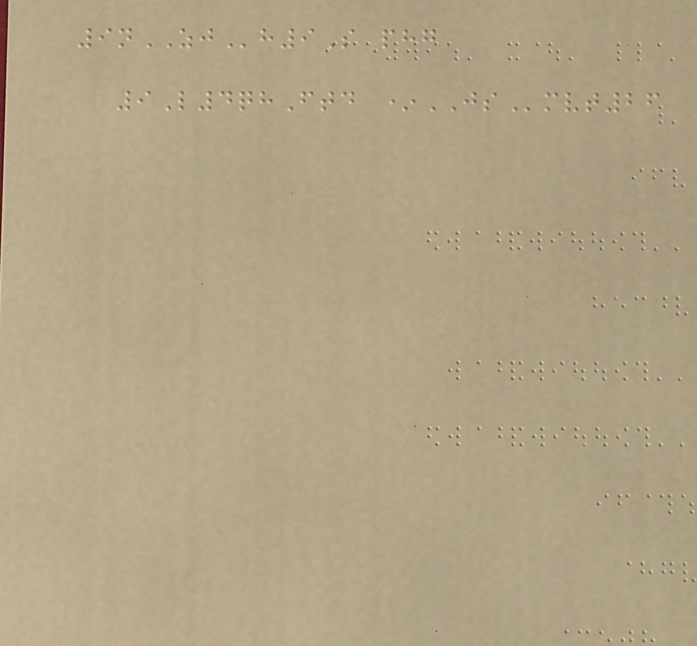9nZJh9S phg
9L4qhFtd *JSmvt26
